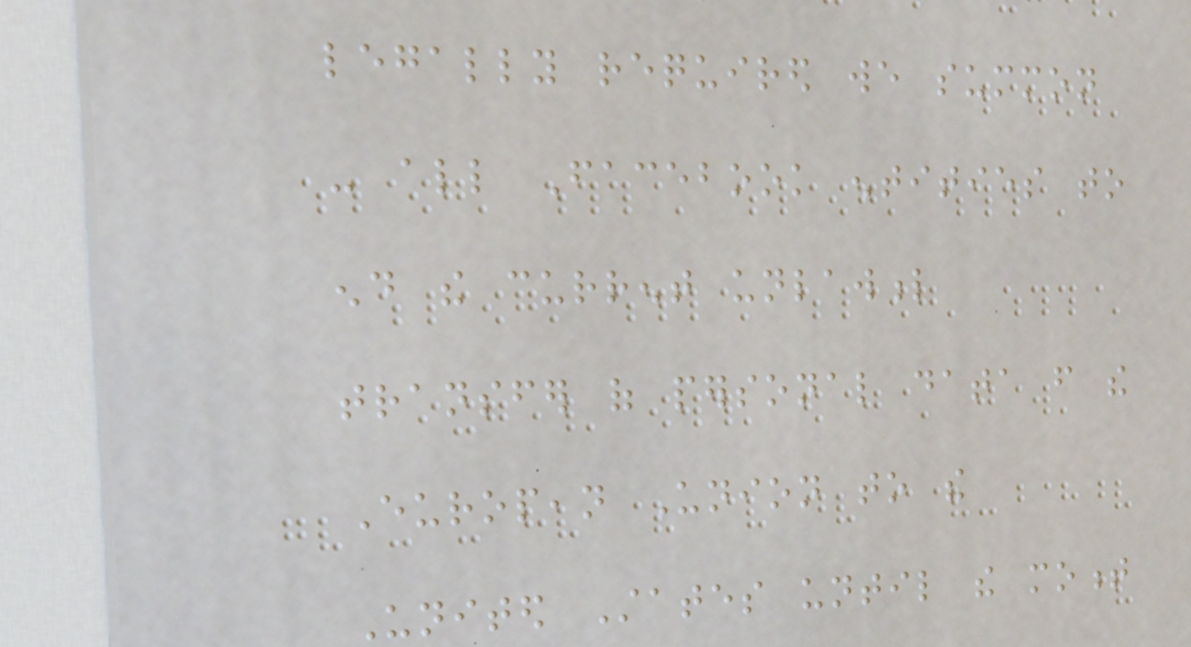legally required we summon
- all Facebook entities to
end the current unlawful
transfer of personal data from the
European Union to the
United States until the moment
